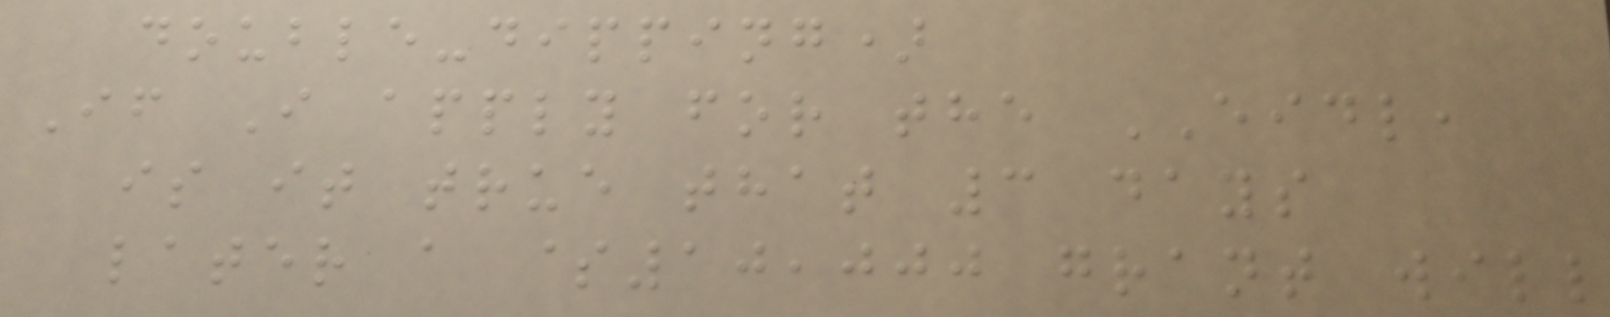double-dipping)
If I apply for the EIDL,
is it true that 3 days
later a $10,000 grant will
